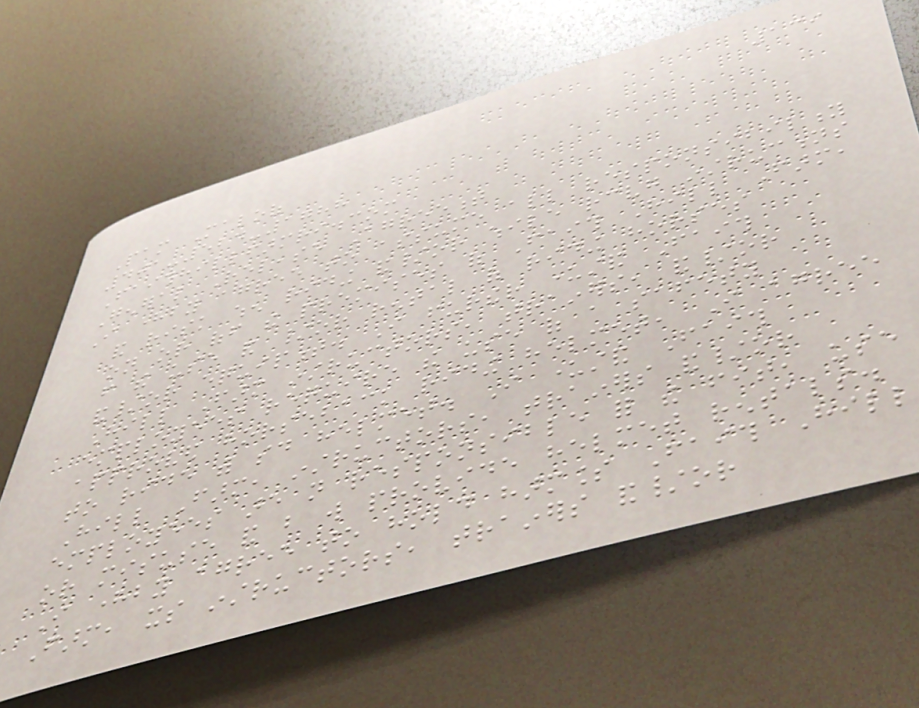139
Pam Maloof
401-524-1788
Faithhillfarmri.com
General Release Agreement
I hereby agree to assume all responsibility
and risk when riding and/or while receiving instructions
on or off the premises of Faith Hill Farm,
from the use and /or rental of riding horses
and/or equipment. I further understand Faith
Hill Farm instructors, trainers, and/or
employees require the use of a safety
approved horseback riding helmet, I agree
to ride with said helmet. I understand Faith
Hill Farm, instructors, trainers and/or
employees are not responsible for the fit, use
or misuse and but will provide helmet rentals.
I hereby agree to hold harmless Faith Hill
Farm, its instructors, trainers and/or
